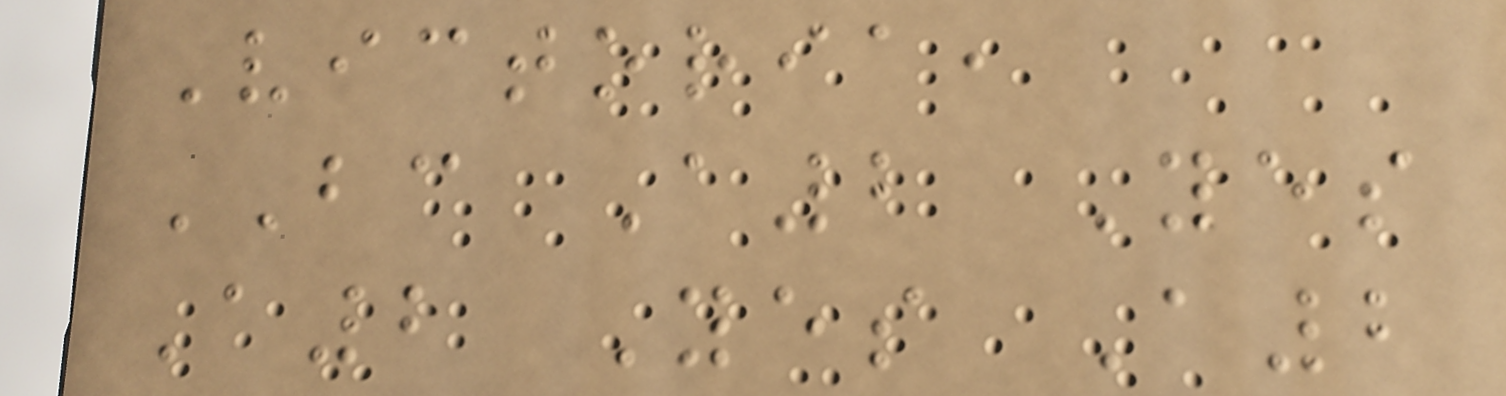Victoria,
BC A2 Yes
A2 Yes A2
